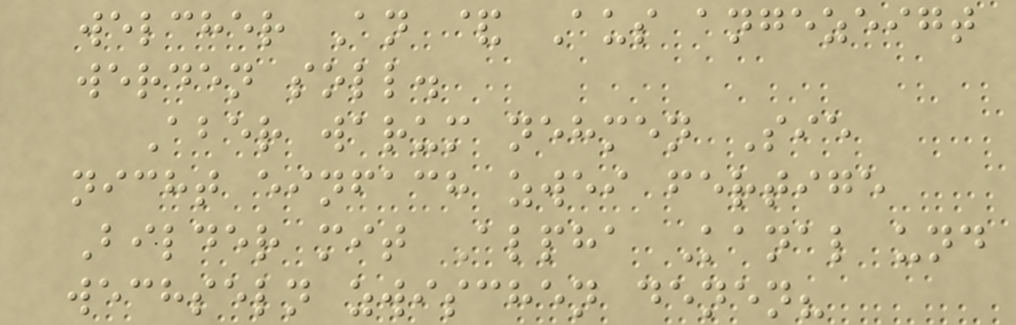welcher An & Aus angezeigt
werden soll.
Aber warum nehmen Sie
nicht einfach zwei fertige
Bilder mit Alpha Kanal und
wechseln zwischen denen?
